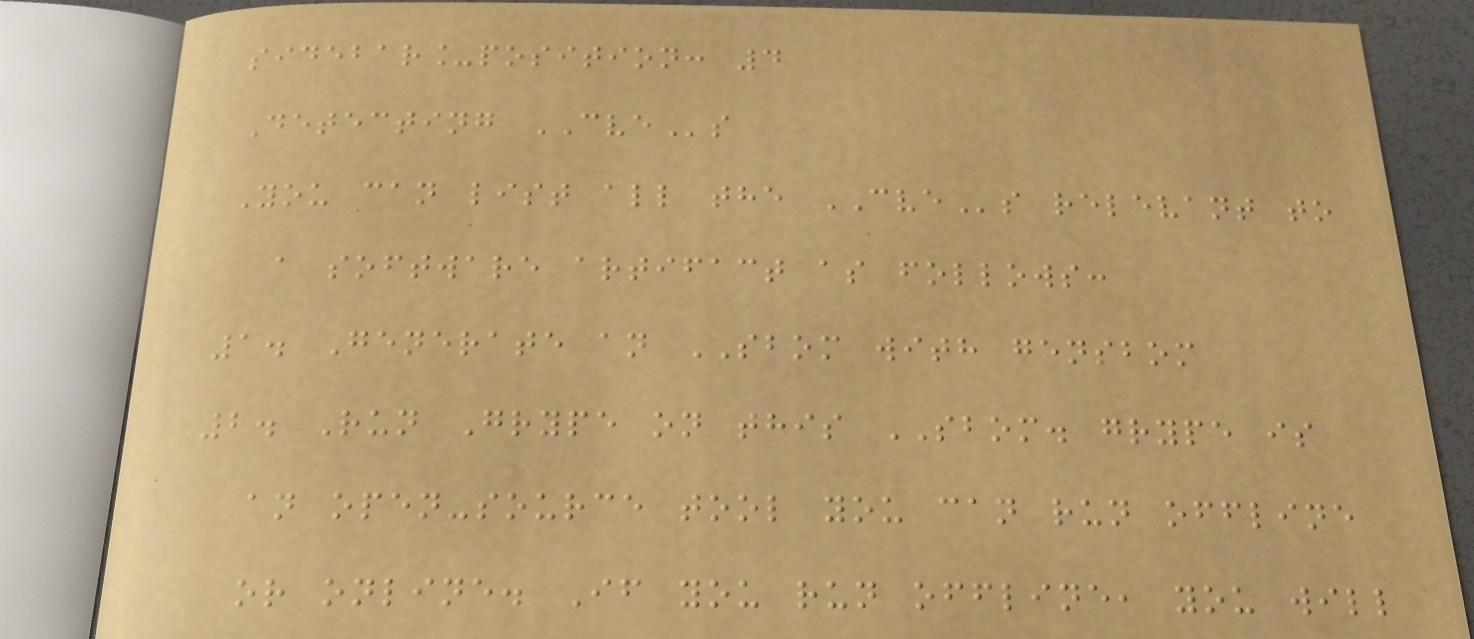sidebar_position: 4
Detecting CVEs
You can list all the CVEs relevant to
a software artifact as follows:
1. Generate an SBOM with gensbom
2. Run Grype on this SBOM. grype is
an open-source tool you can run offline
or online. If you run offline, you will
